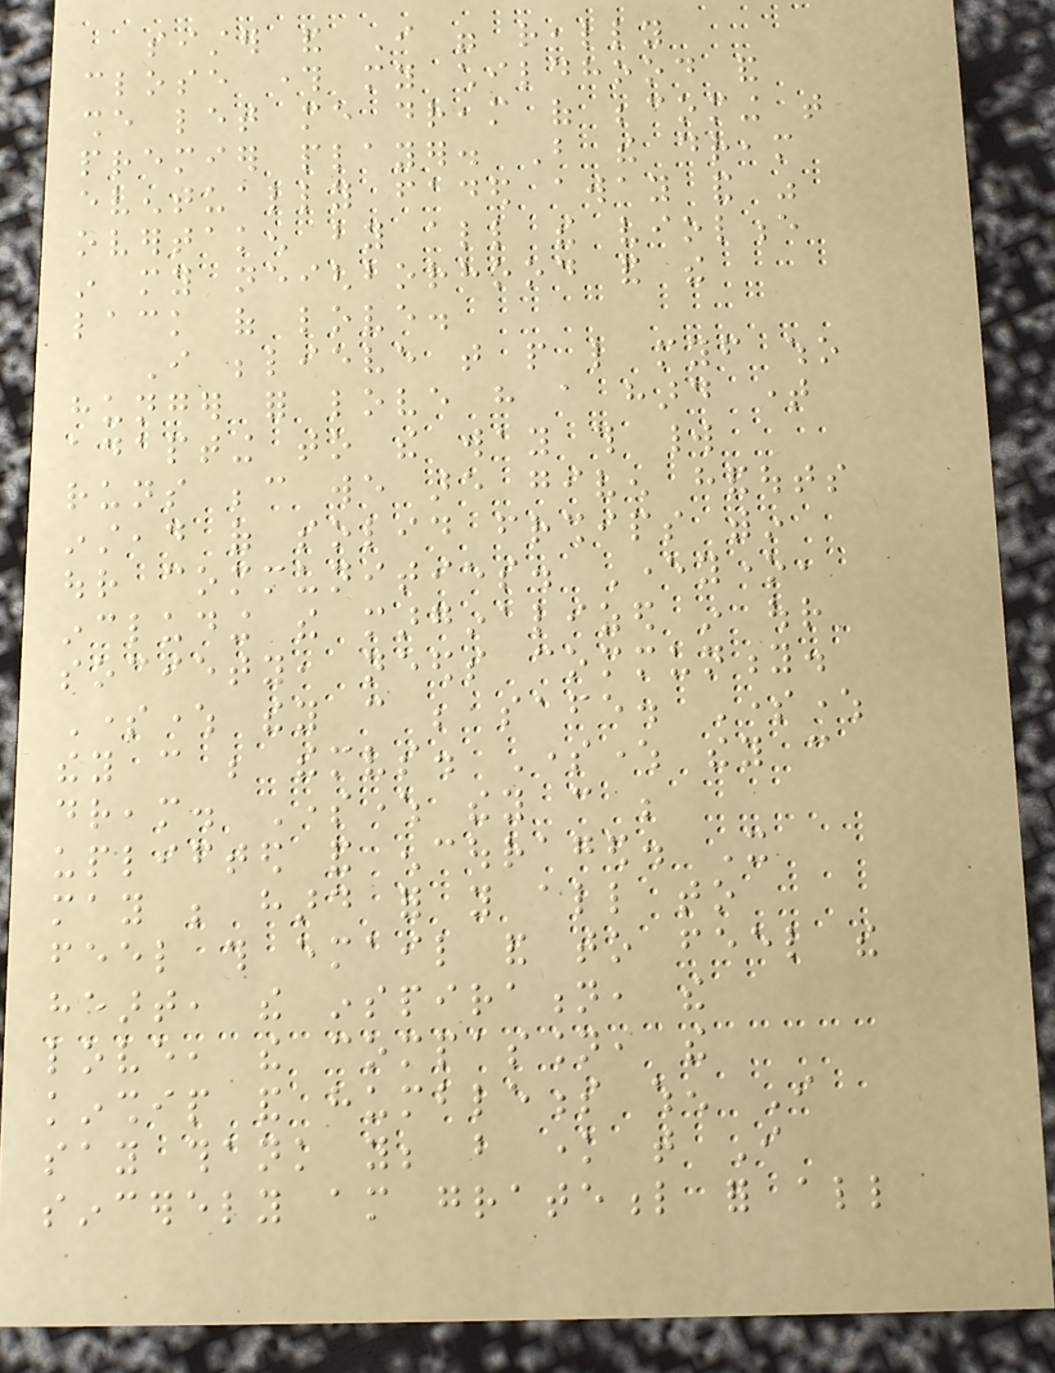sister and I were really
close through my childhood and
she let me dream of becoming that
premier player. But the dream
eventually faded away and was
overtaken by all the violence
in my neighborhood and the
lack of love.
I believe that people like myself who
hunger for love have a hard time
adapting to the way this world
runs because we are given handouts
instead of solid friendships within
our communities. Everyone,
including the marginalized in our
society, needs community.
Somewhere they can be safe. Somewhere
they can be themselves. Somewhere they can
dream. Somewhere they can be
uplifted and encouraged. It
may be hard for you all to
feel this email and to feel the
heart, the inspiration, the
love, the compassion, the
kinship and humbleness when I
say thank you; but know that I
sincerely am grateful for all
